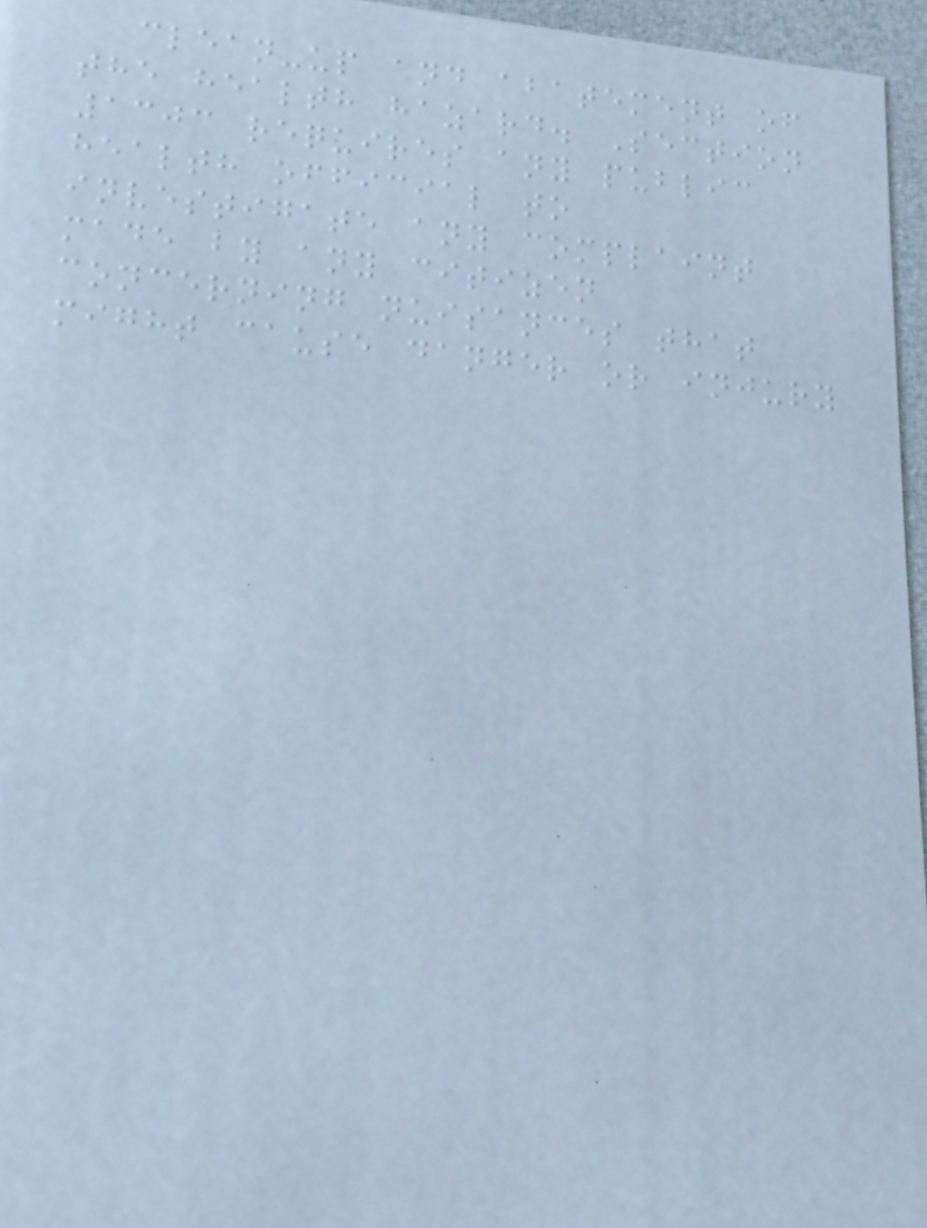clean-up and abatement of
the health hazard. Section
1303 requires any public
health official to
investigate any complaint
made by any citizen
concerning nuisances that
might cause danger or injury
